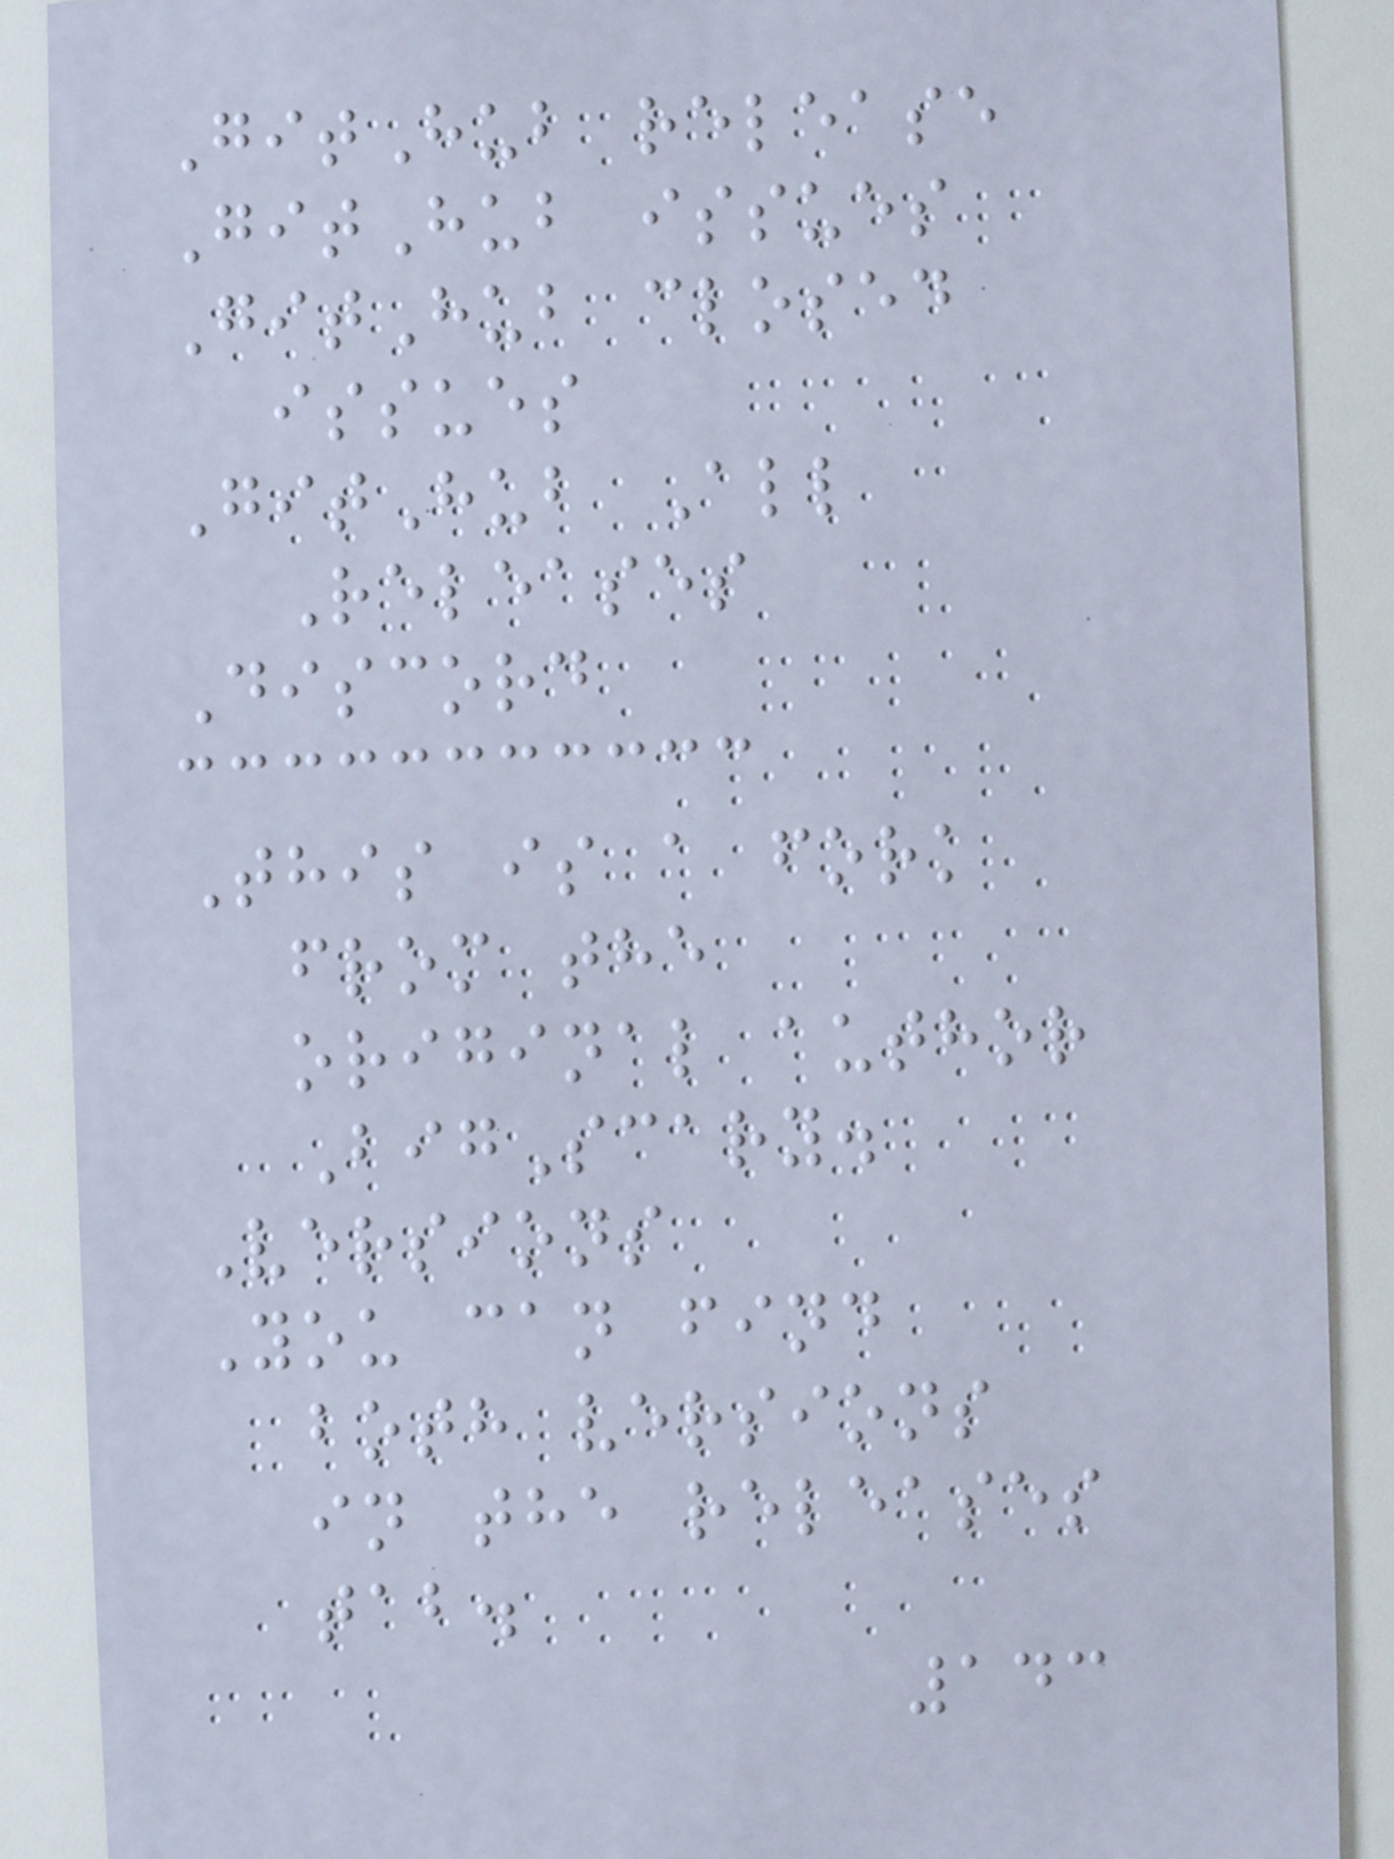GitHub release
GitHub issues
GitHub closed
issues
GitHub All
Releases
Discord
This is a fork
from the
original author
BigScary.
Versions
You can find
both versions
in the releases
tab.
143
